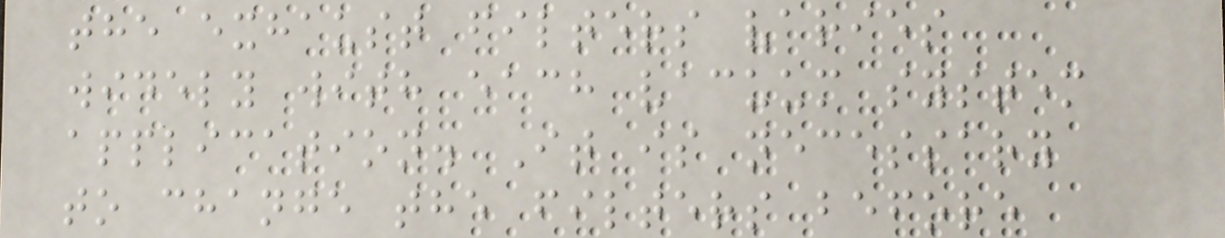the exhaust filters varies
widely with each vacuum system
application. It is necessary
to change the filters before
